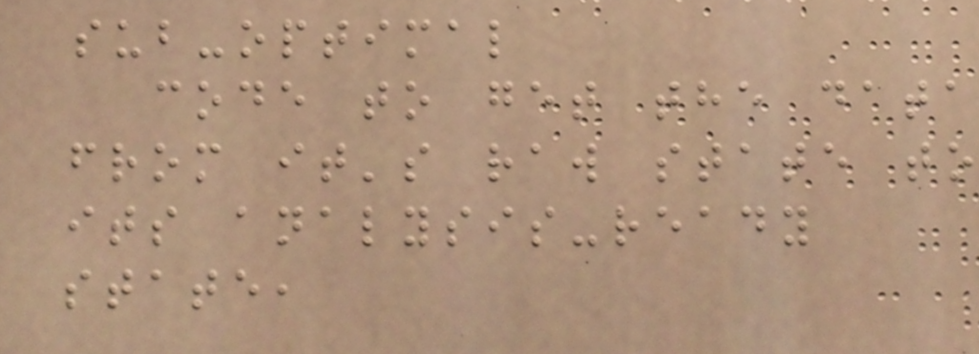sub-optimal
code to get the data
from it's raw state to
its analysis-ready
state,
